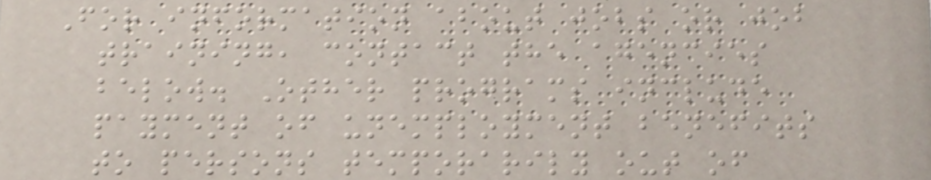For information about jobs or job
training, contact the agencies
below. Other programs include
payment of unemployment benefits
to persons temporarily out of
